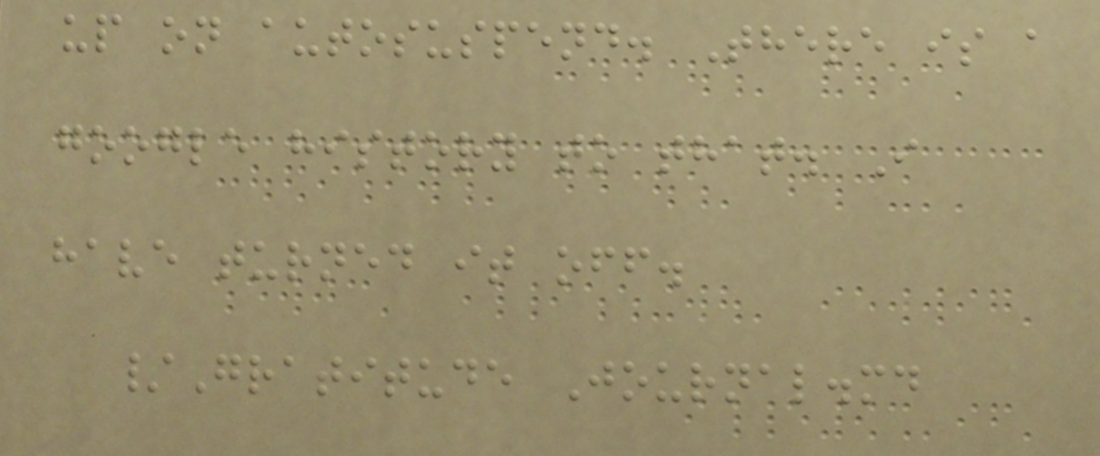up on autosuspend. There is a
google history to that. I
have turned it off.
/Gratitude Journal.md
